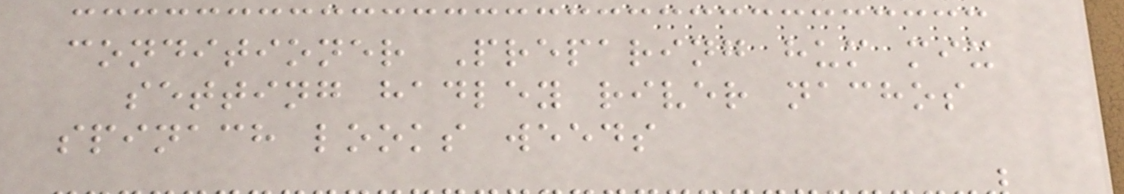conditioner Preparing hum mix
setting hadley river nachos
spinach looks weeds
